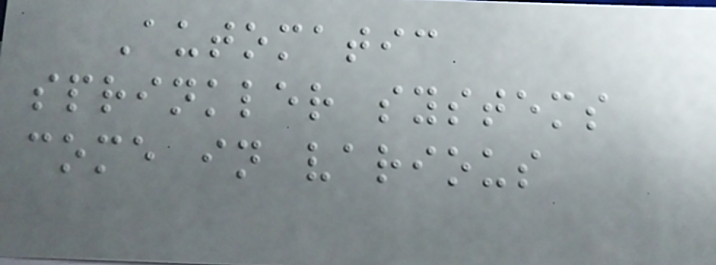Automatic
sprinkler systems
come in various
